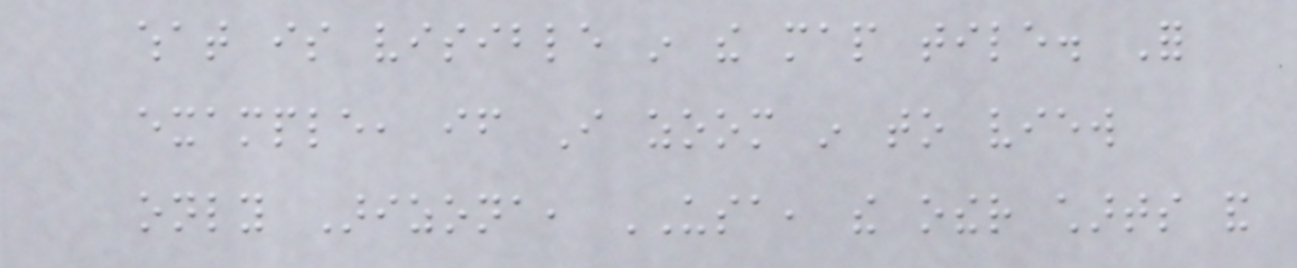what is visible in the map tile. For
example, if I zoom in to view
only Arizona, USA, the other charts and
